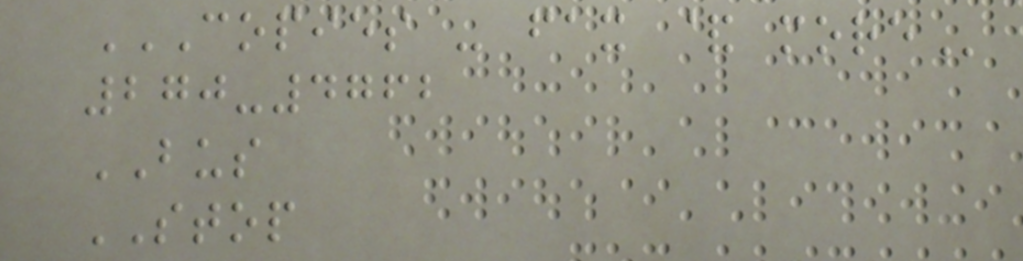COPIES - FAX & MORE
270-4762
BUS
STOP
